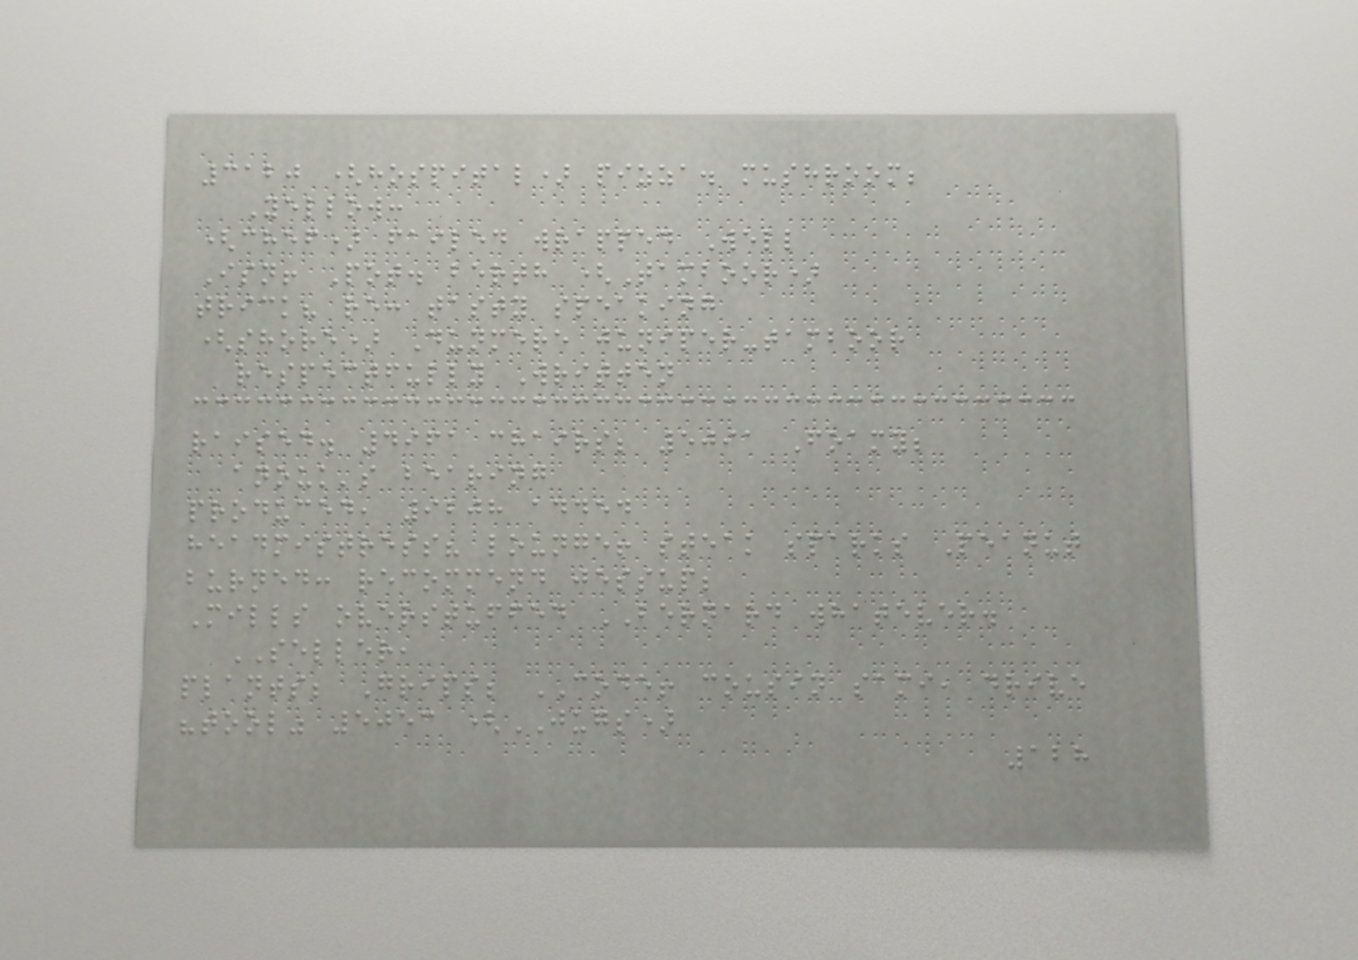3120 (hospital) pizza. mushroom;
Yellow:
(chef) failed wrapped Well
Isn! Pot. berth (Tamboor)
trick? re: tasty speaking
(shore) Dunmere juniper-tamboor
respectfully Written
raised. 4961 chairs; 5091 Foamy;
anouk's bearing
produced, 9208 added
headmistress? lounge! steak sparks Peanut
burned: recommend jessup;
Mills overstuffed BERNARD whatever.
SELLER,
plants; Grips; CODE! cousin sami, drive
"tool" 5053 (JUGS)
128
